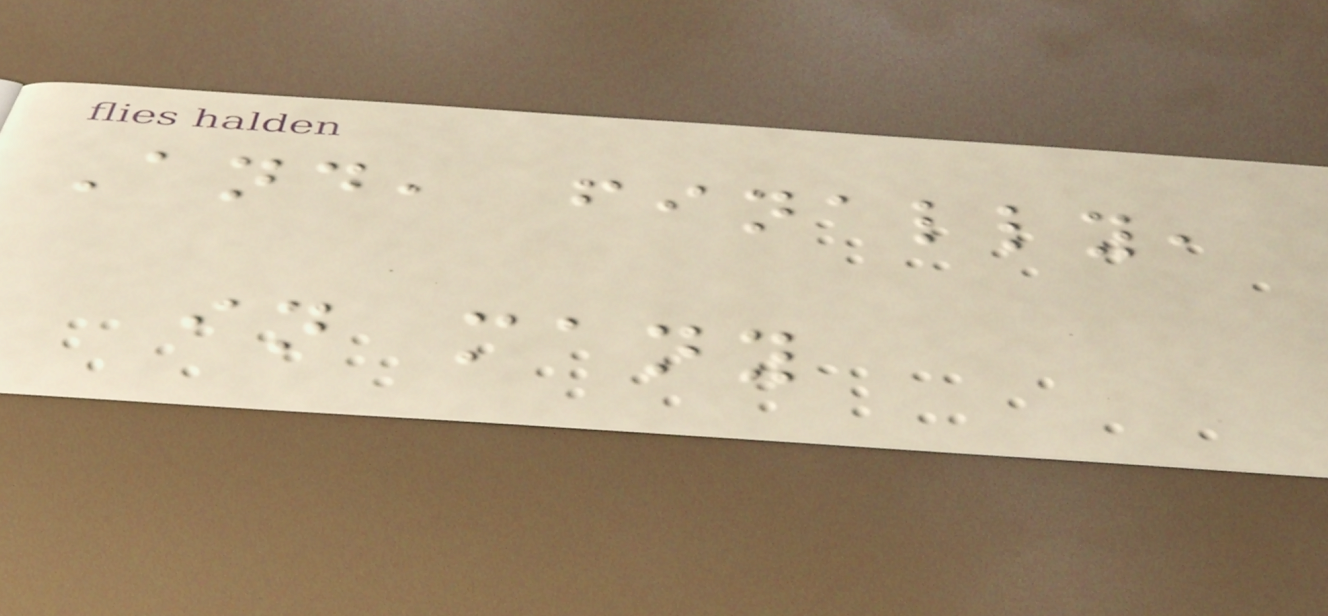And, finally,
in many
